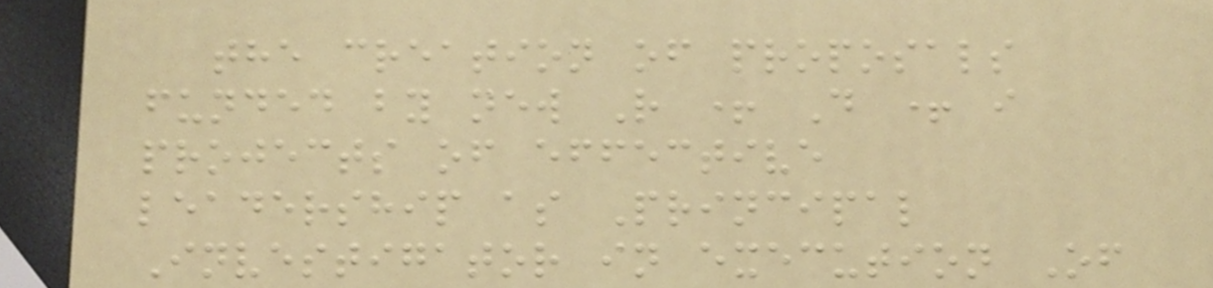the creation of proposals
funded by new R + D + i
projects of effective
leadership as Principal
Investigator in execution Of
